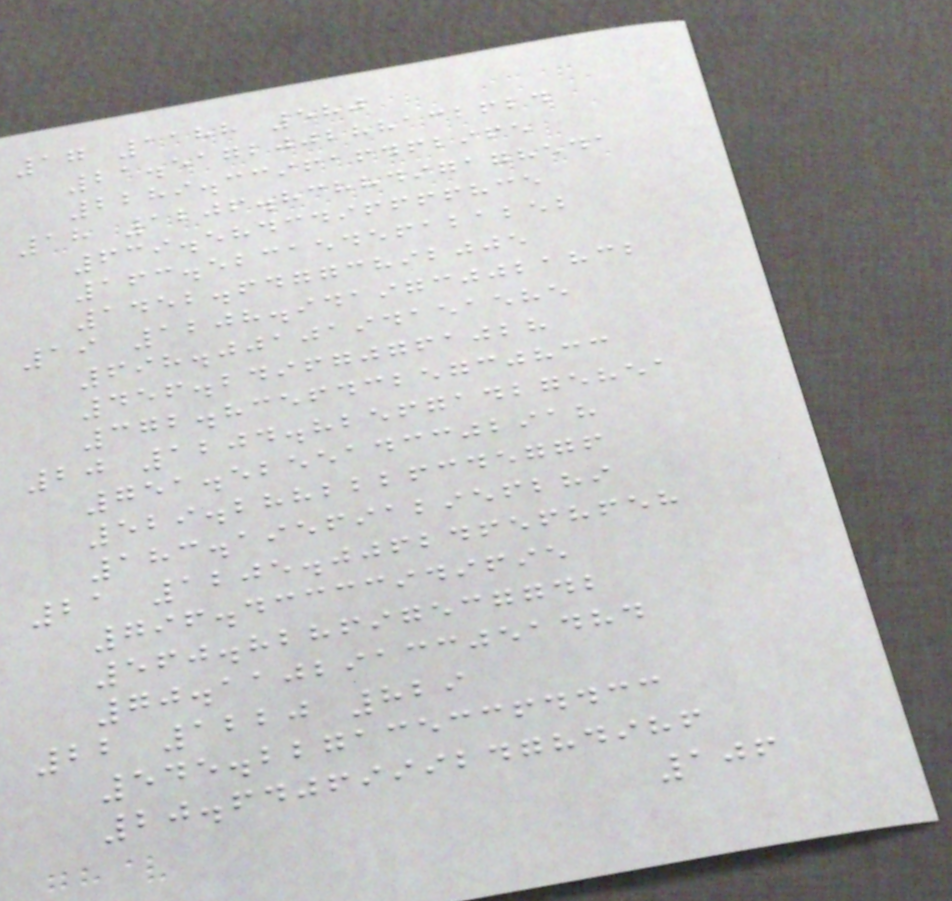17 1188 580
21.517200288132624
2289.339616462965
18 1206.8388497178541
639.5843496666835
163.52315456121252
1452.64773892005
19 1208.9419730021832
698.0010194151585
456.249670761028
372.83564325730833
20 1204.8256714275851
751.5255143302918
529.2882226345776
183.1956912956289
21 1205.006246568658
796.43333949695
560.828697537742
70.11029133051484
22 1220 829
545.2271353364433
20.640699924784986
106
